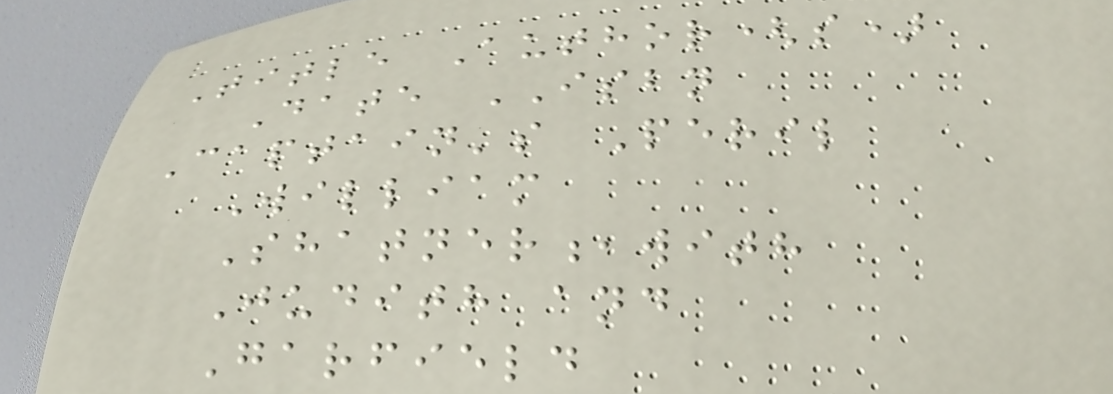Title Author(s)
Date ISBN
Captain's Peril
William
Shatner,with
Judith and
Garfield
